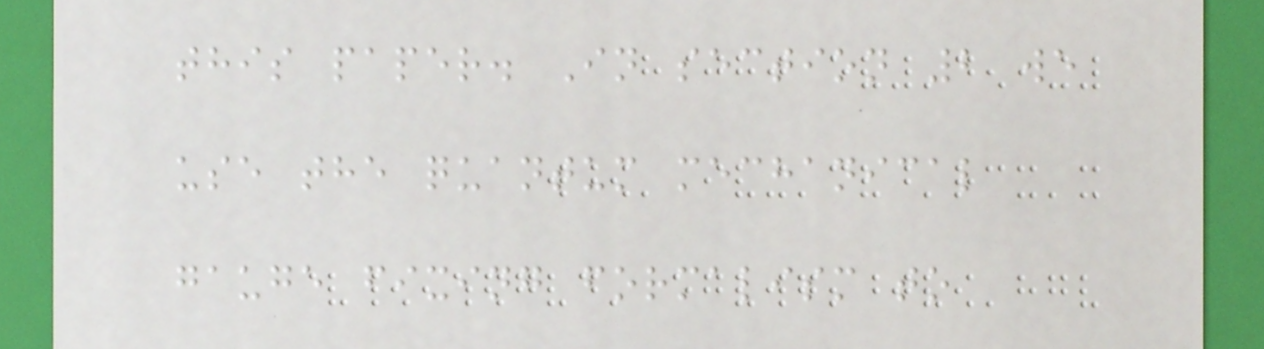this paper. In section 2 we
use the quantum mechanical
gauge fixing formalism to
